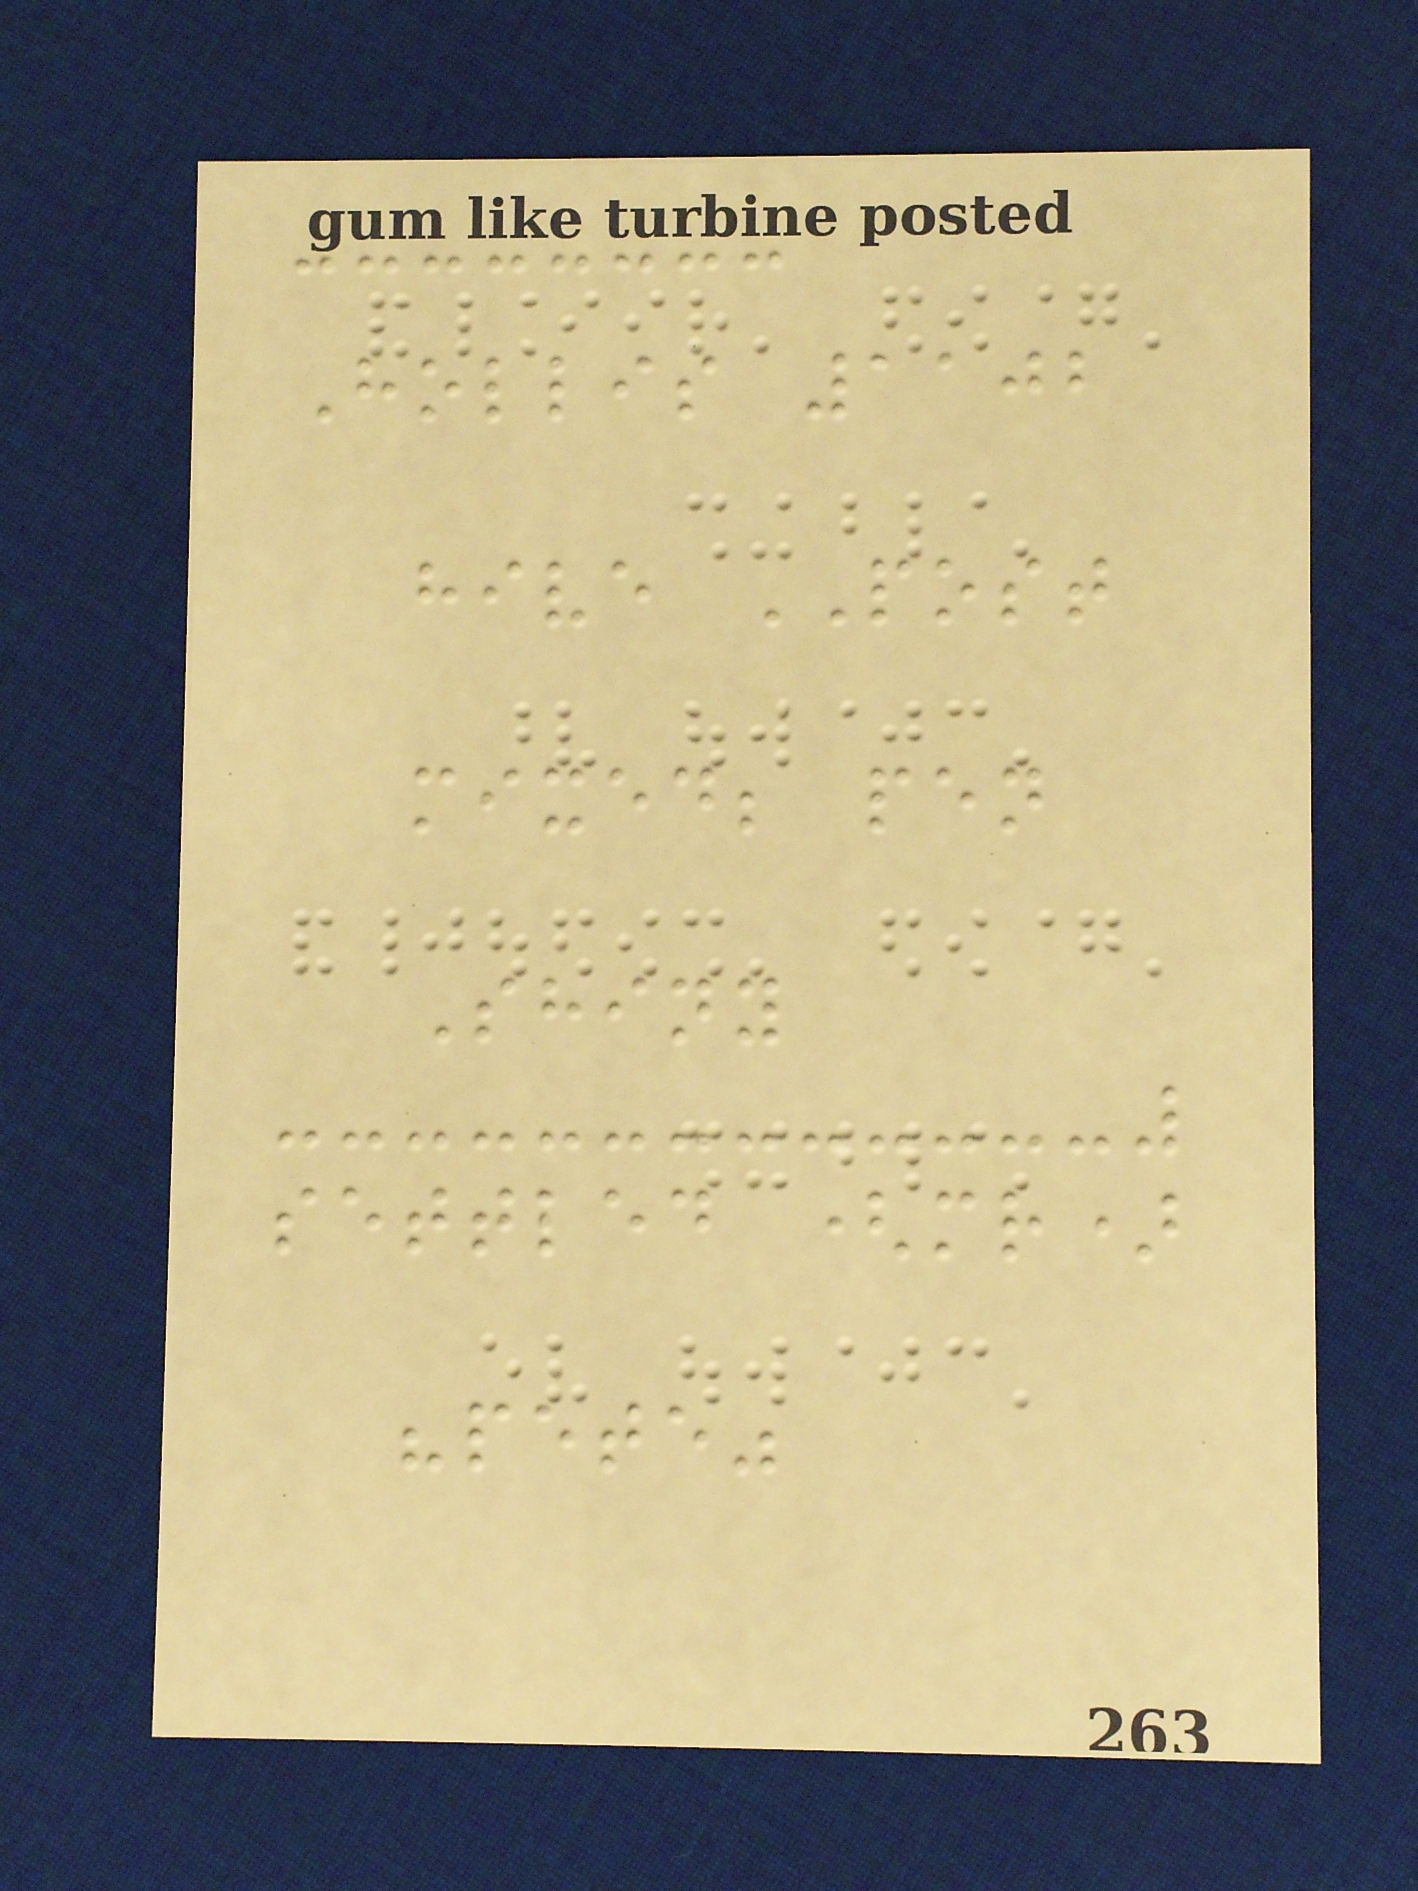Hollis 1102
hive POST
mixed; pen
Shiny
settled (mr)
"pete"
